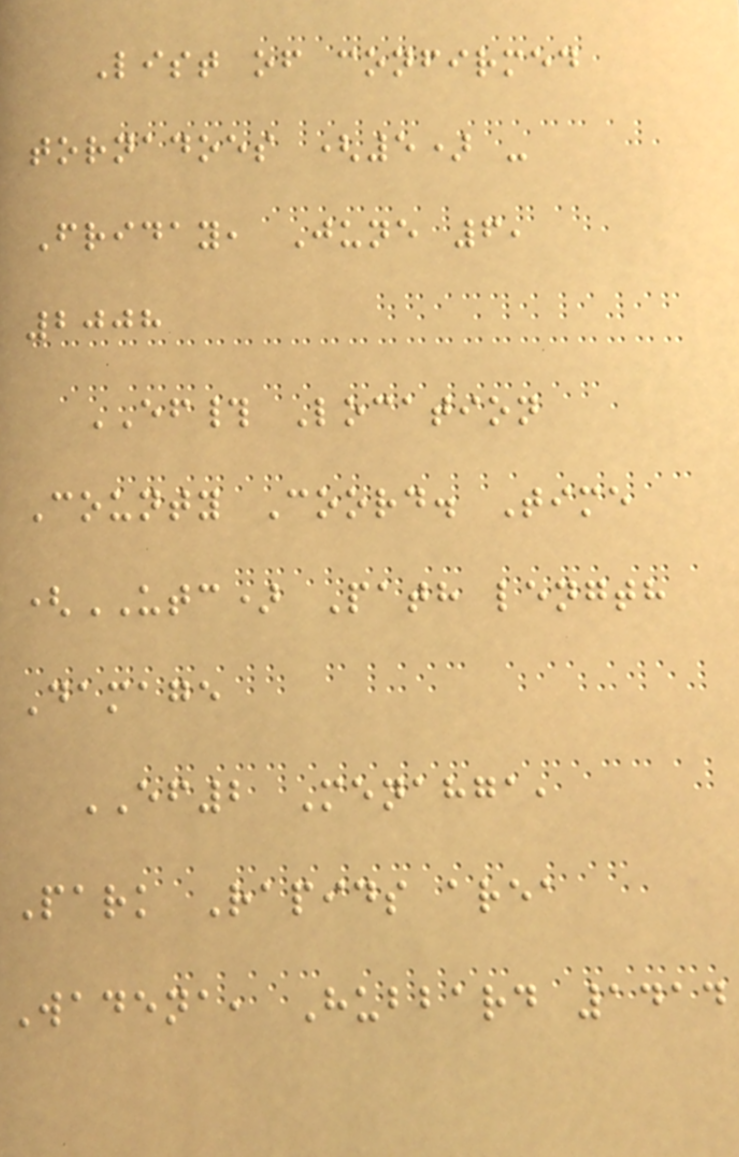List of confirmed
tornadoes (5) -
Friday, June 6,
2008
EF# Location
County Coord. Time
(UTC) Path length
Damage
EF2 Menahga,
Park Rapids area
Wadena, Hubbard 1414
